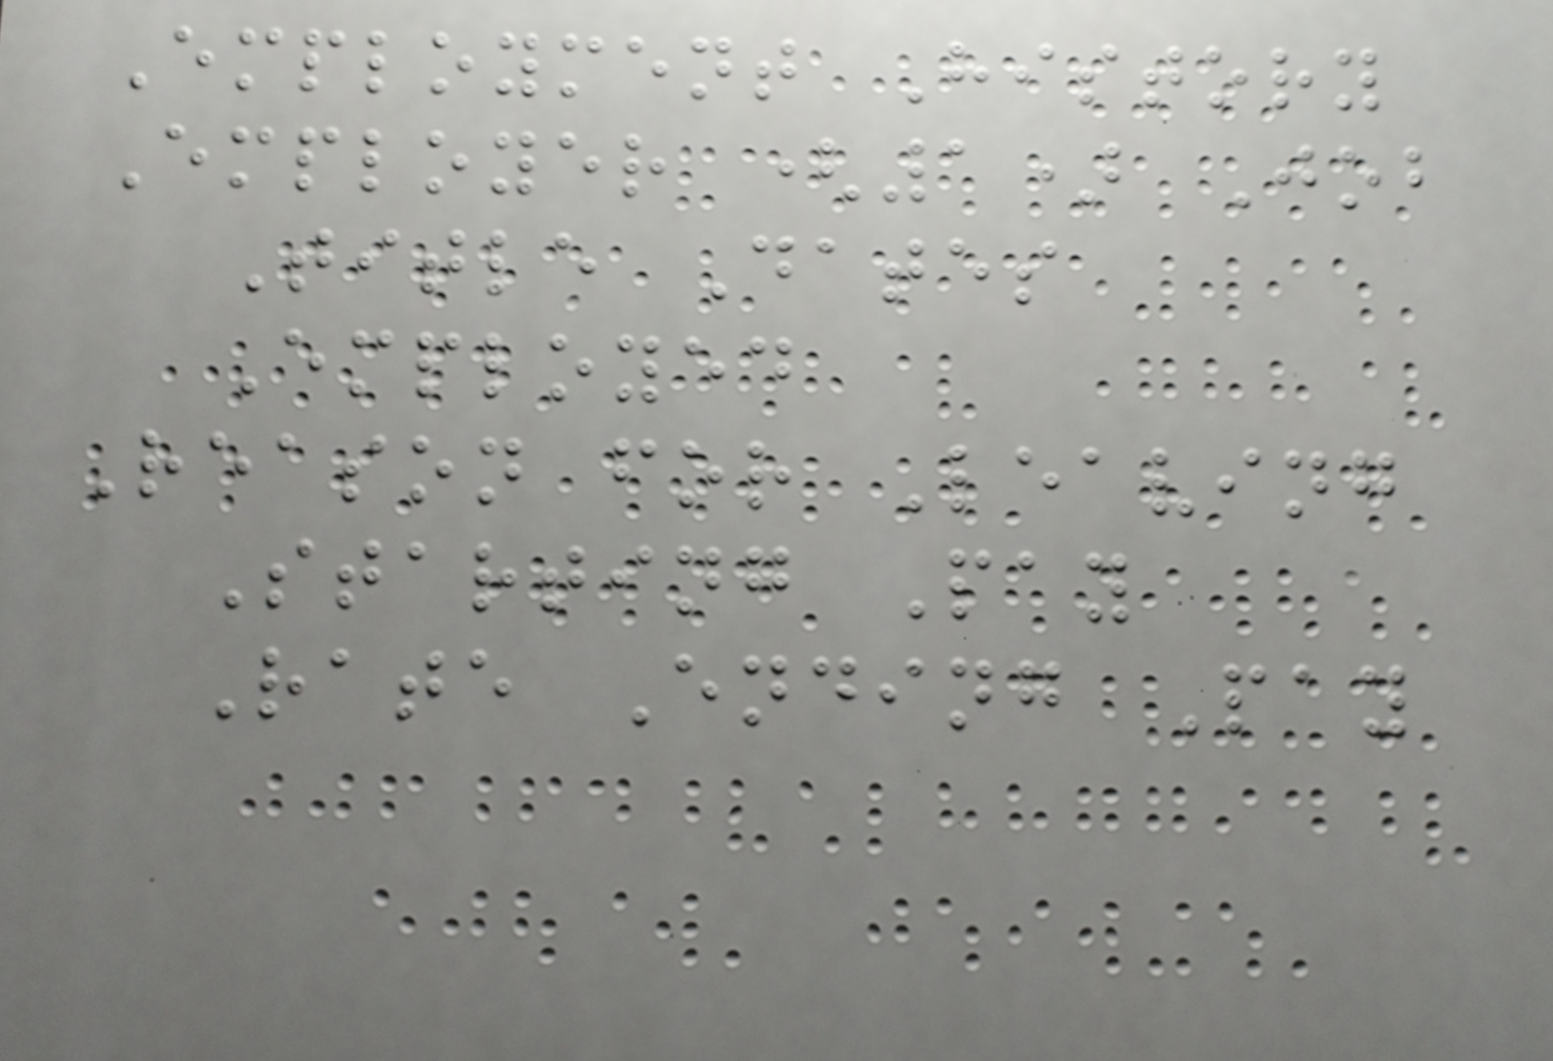Employment History
Employer (1) Job
Title Dates
Employed
Reason for Leaving
Starting Pay
Rate Ending Pay
